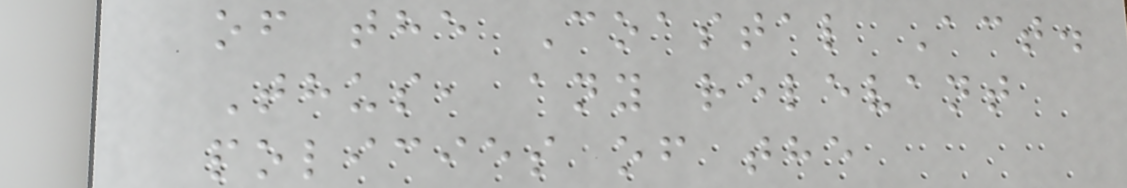of the Coastal Act.
Thus, any relevant
policies of the
